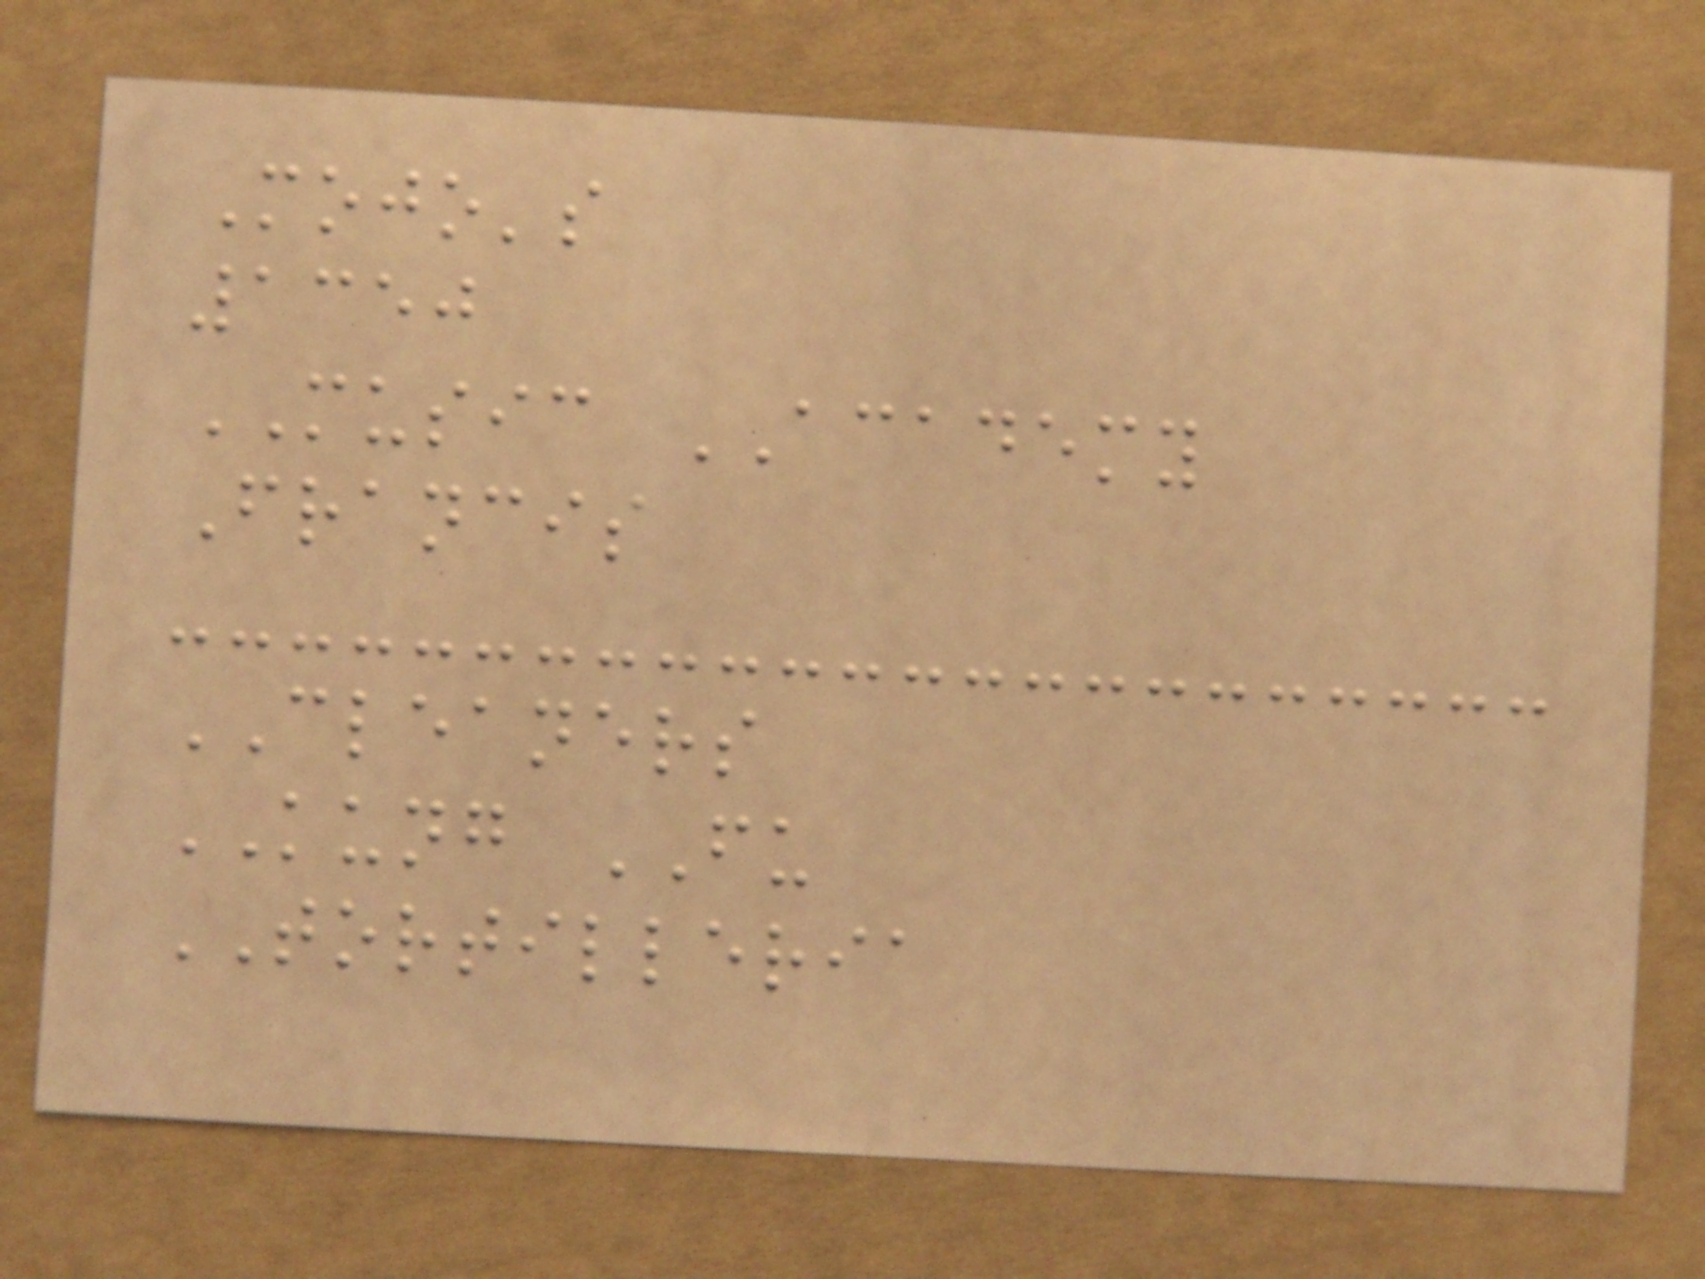Mojo's
1350
MUSIC ACADEMY
Francis
CLEANERS
KUNG FU
TORTILLERIA
